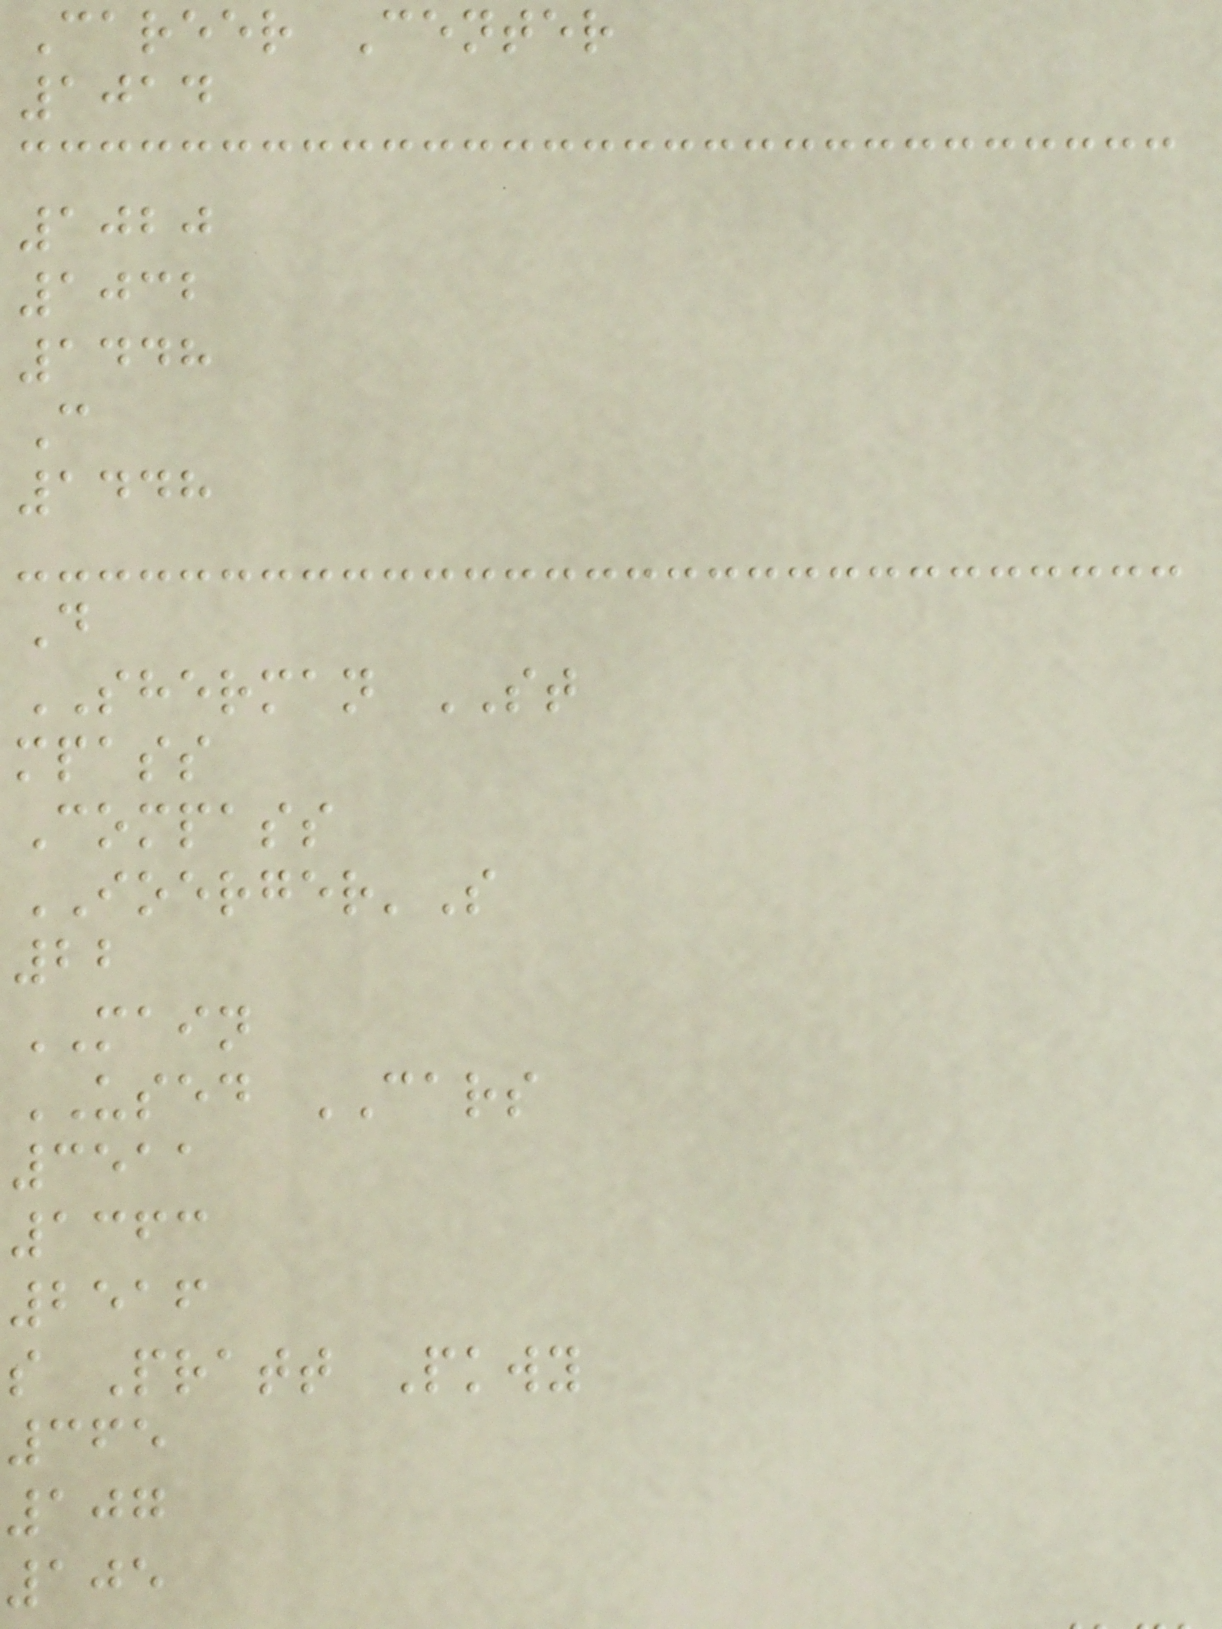Career Center
1014
1020
1032
1448
C
1448
D
SHERMAN ST
mpass
Compass
IOERGER'S
22
MAIN
USED CARS
3511
1363
2516
s Pratt Pkwy
365
107
105
